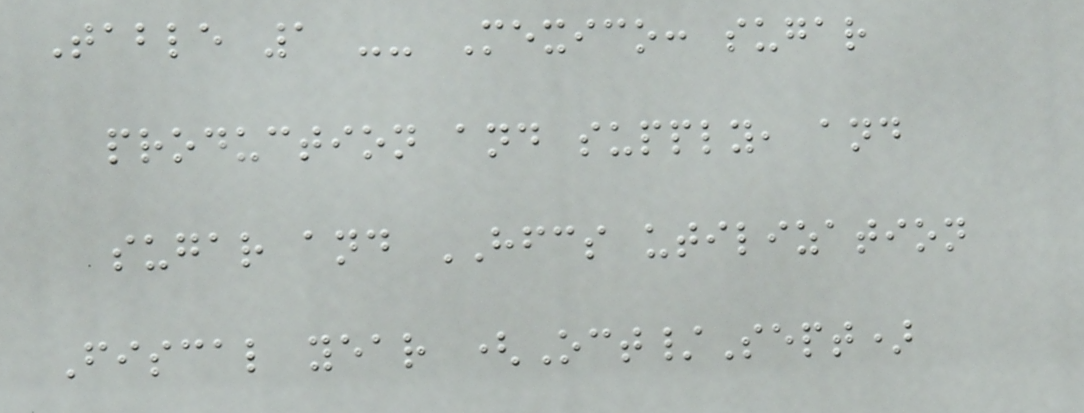Table 1 -- Mexico: sugar
production and supply, and
sugar and HFCS utilization
Fiscal year (Oct/Sept)
